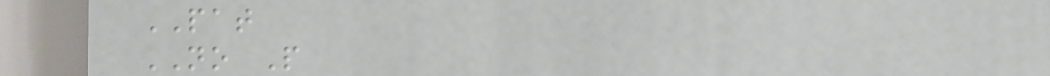PAT
NO P
